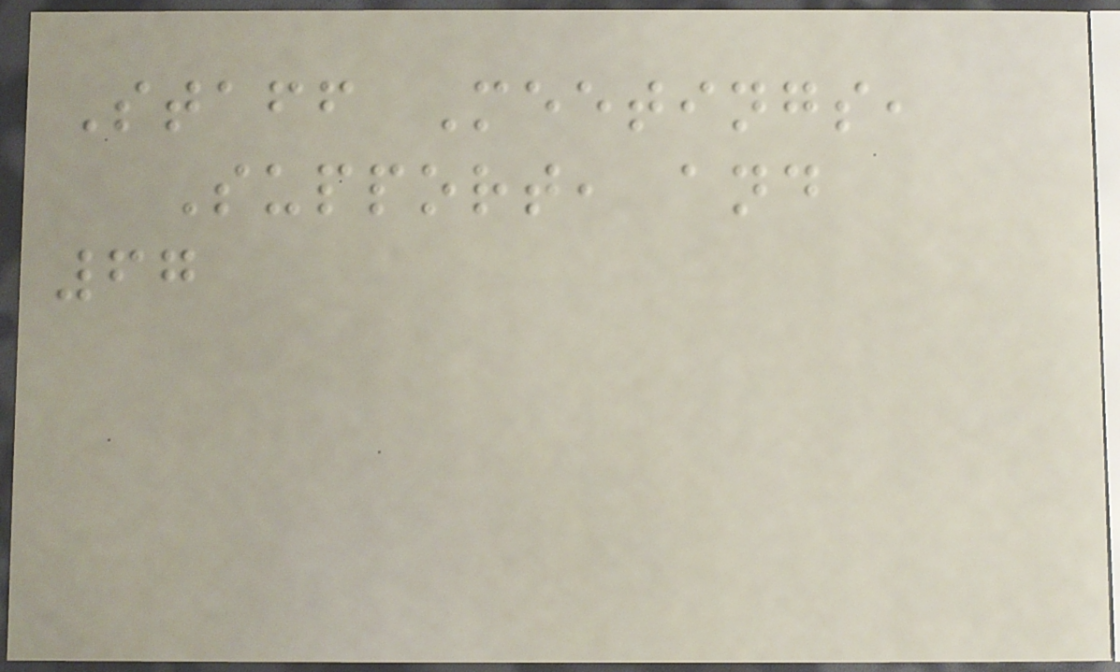Staff Meetings,
Support, and
67
